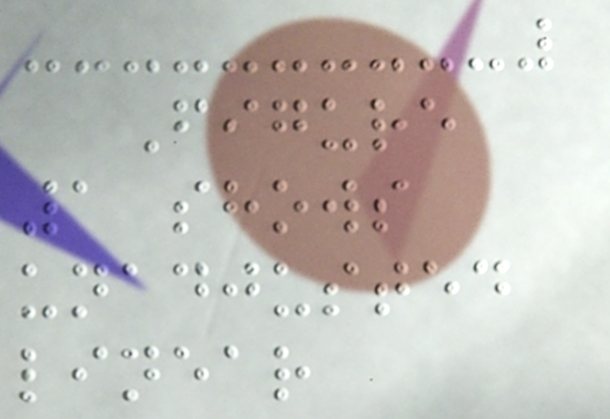Figure
1 shows
unadjusted
linear
